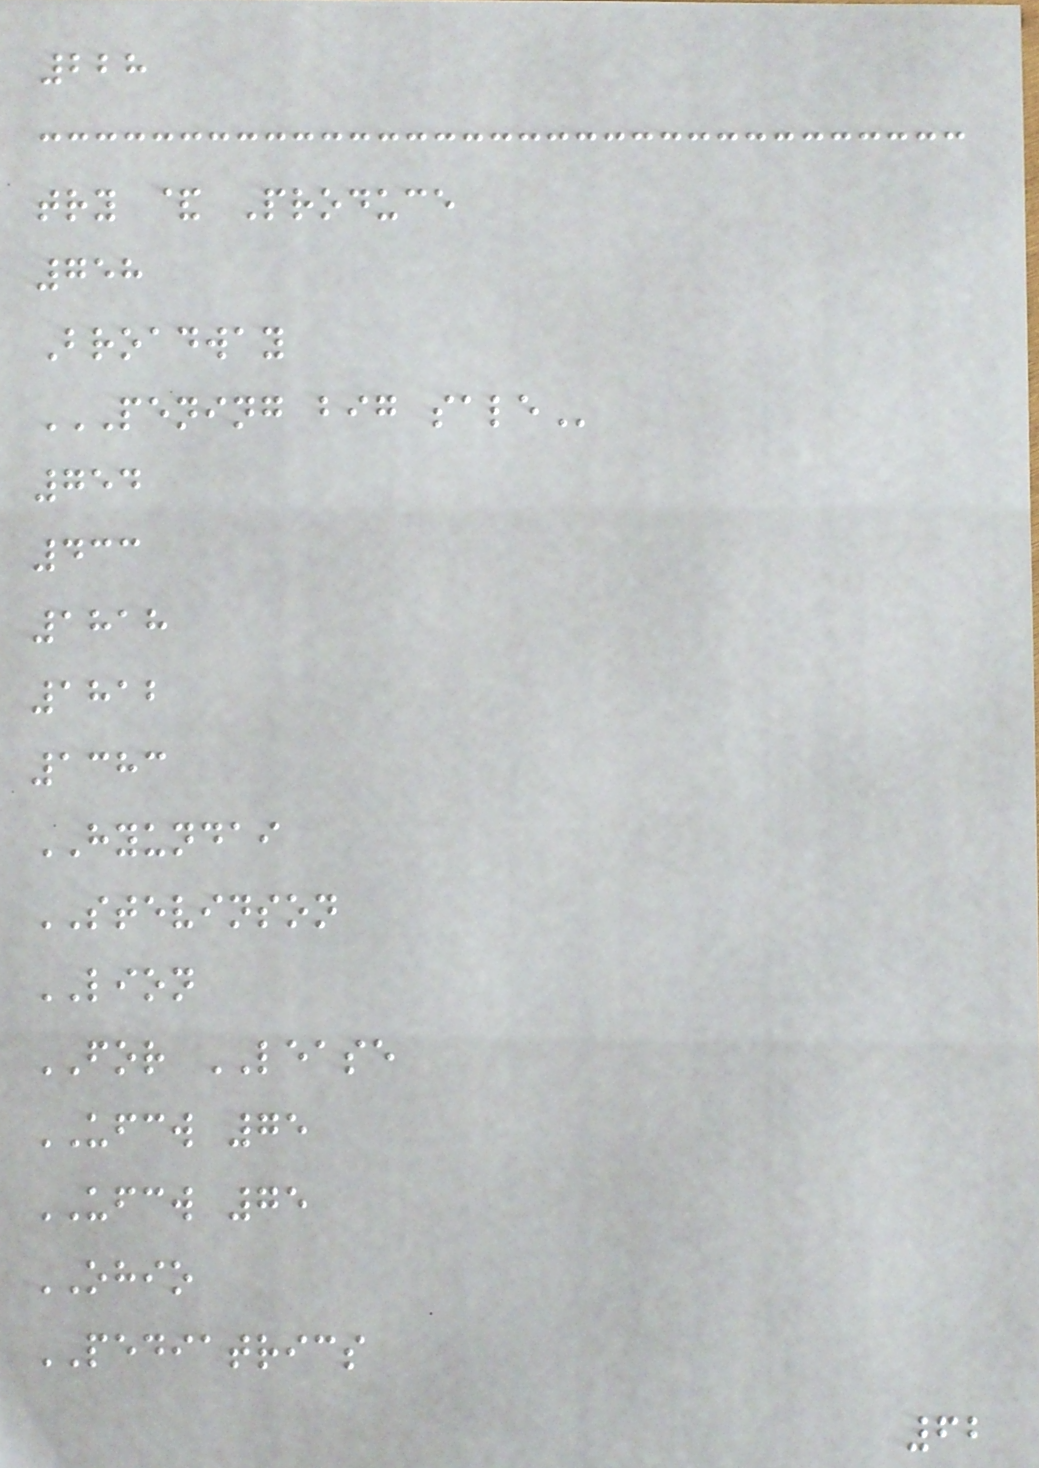228
try & Produce
758
Broadway
PENING BIG SALE
754
433
1818
1812
1383
HYUNDAI
STEVINSON
LION
FOR LEASE
UFCW 75
UFCW 75
OHIO
PEDIATRICS
62
